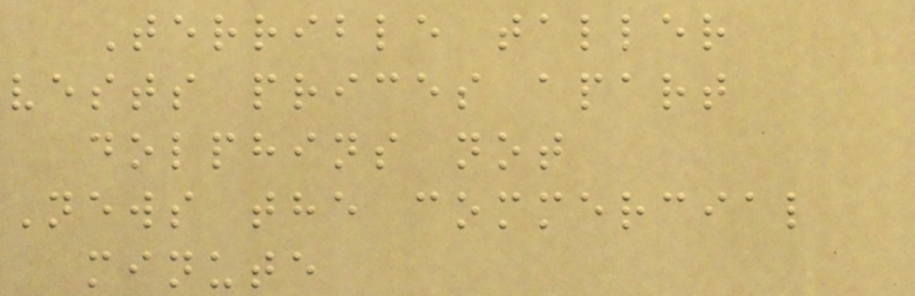Terrible taller
vests prices apart
dolphins not
News the commercial
minute
